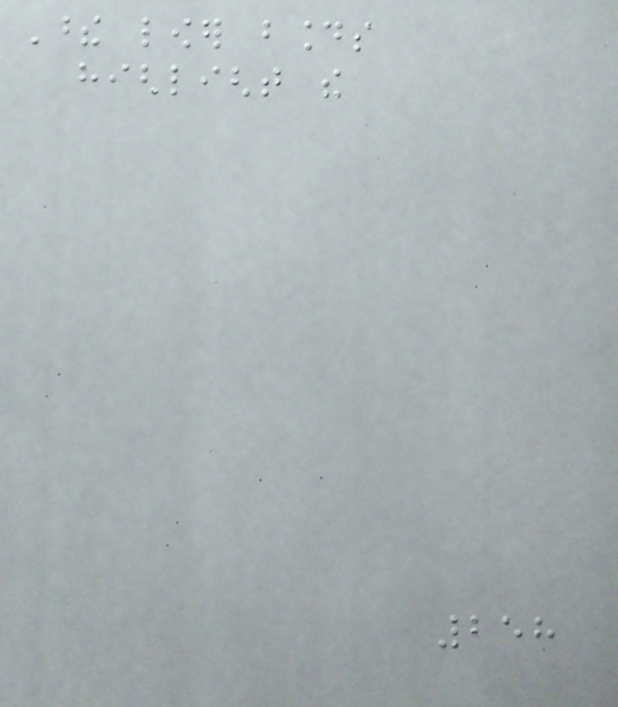These lower bounds
highlight the
258
